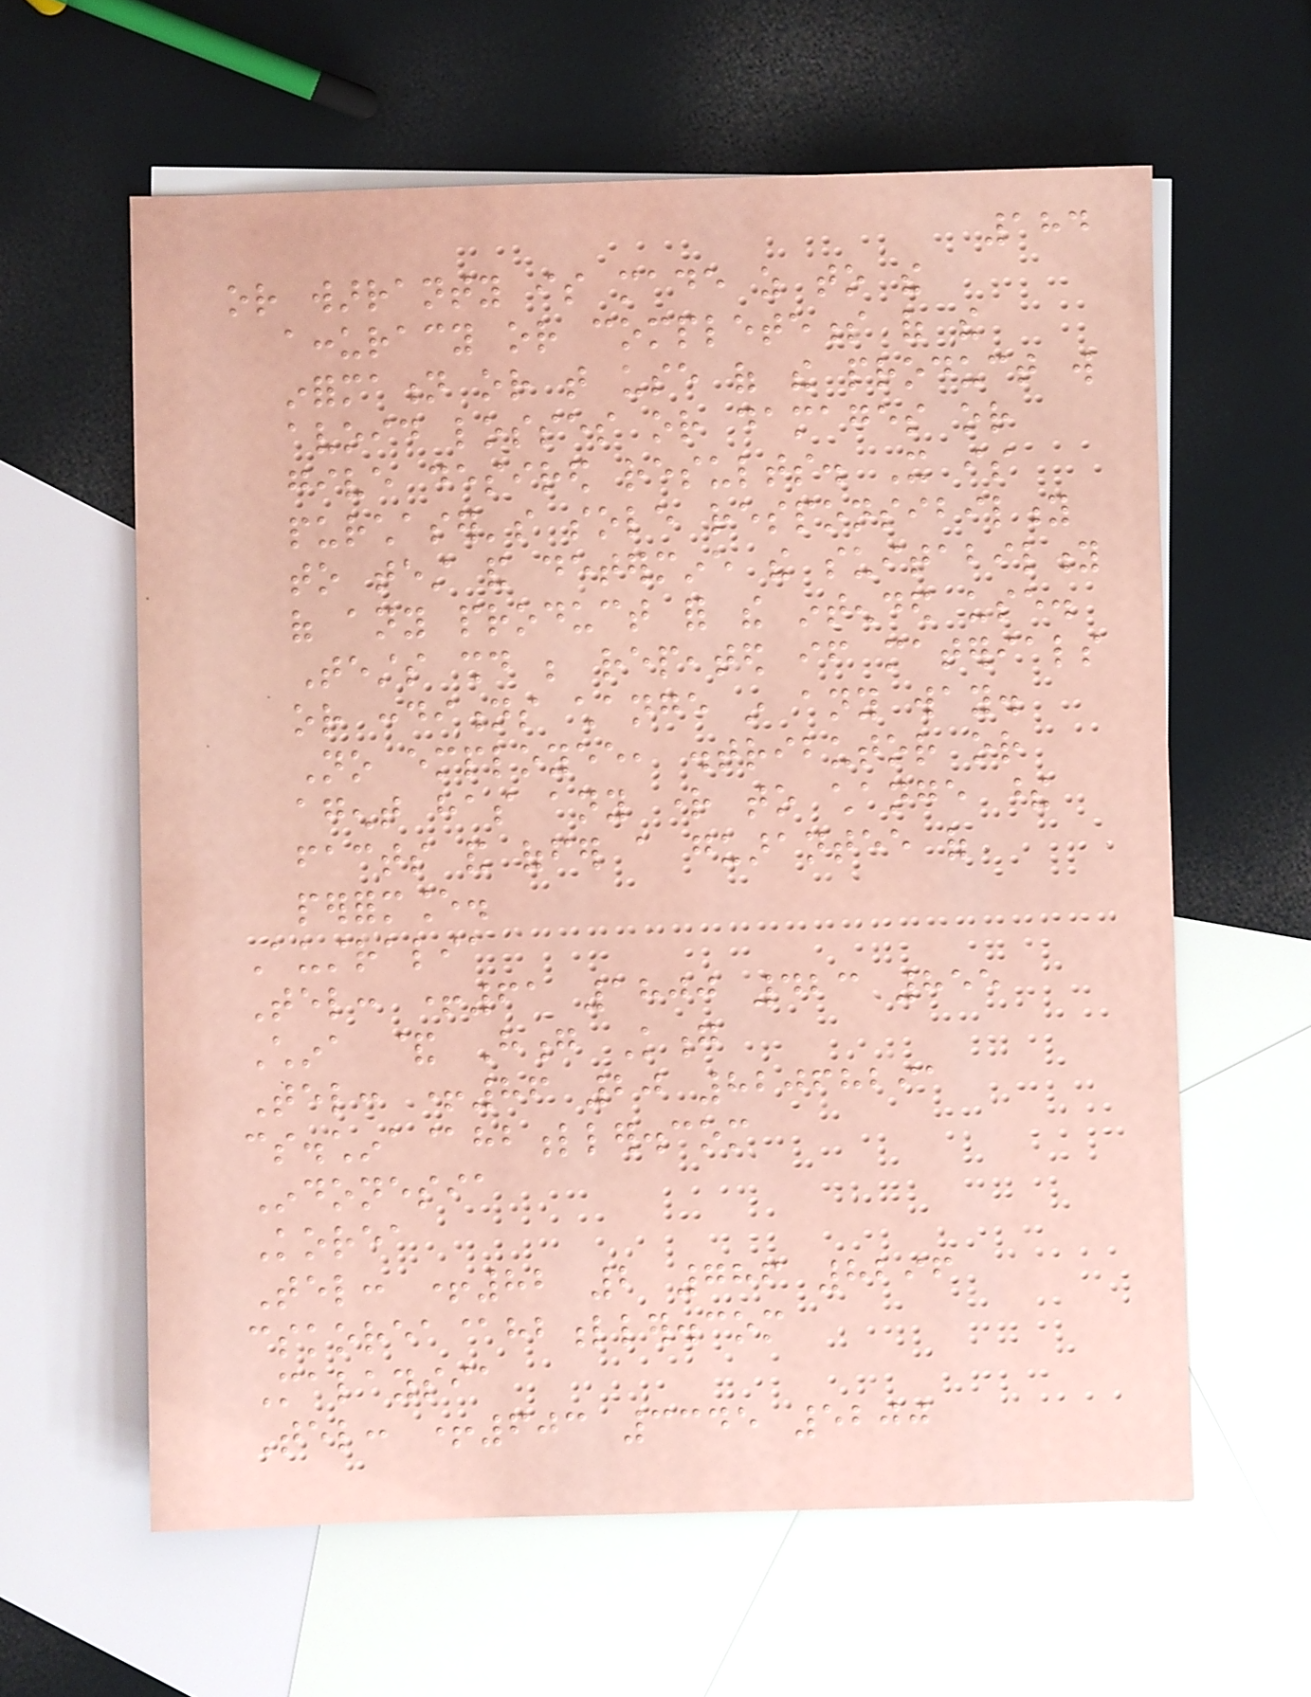184
or warranty is made as to the
accuracy or completeness of the
information or that use of the product will
avoid losses or damages or
give desired results. It is
purchaser's sole responsibility
to test and determine the suitability
of any product for the intended use.
Tests should be repeated if materials
or conditions change in any way.
No employee, distributor or
agent has any right to change these
facts and offer a guarantee of
performance.
Australia
Tel: +61 1800 423 855
China & Hong Kong
Tel: +86 20 82068291
cs.china@hbfuller.com
Indonesia
Korea
Tel: +82 2 786 8296
cskorea@hbfuller.com
Malaysia
Tel: +603 3345 5200
